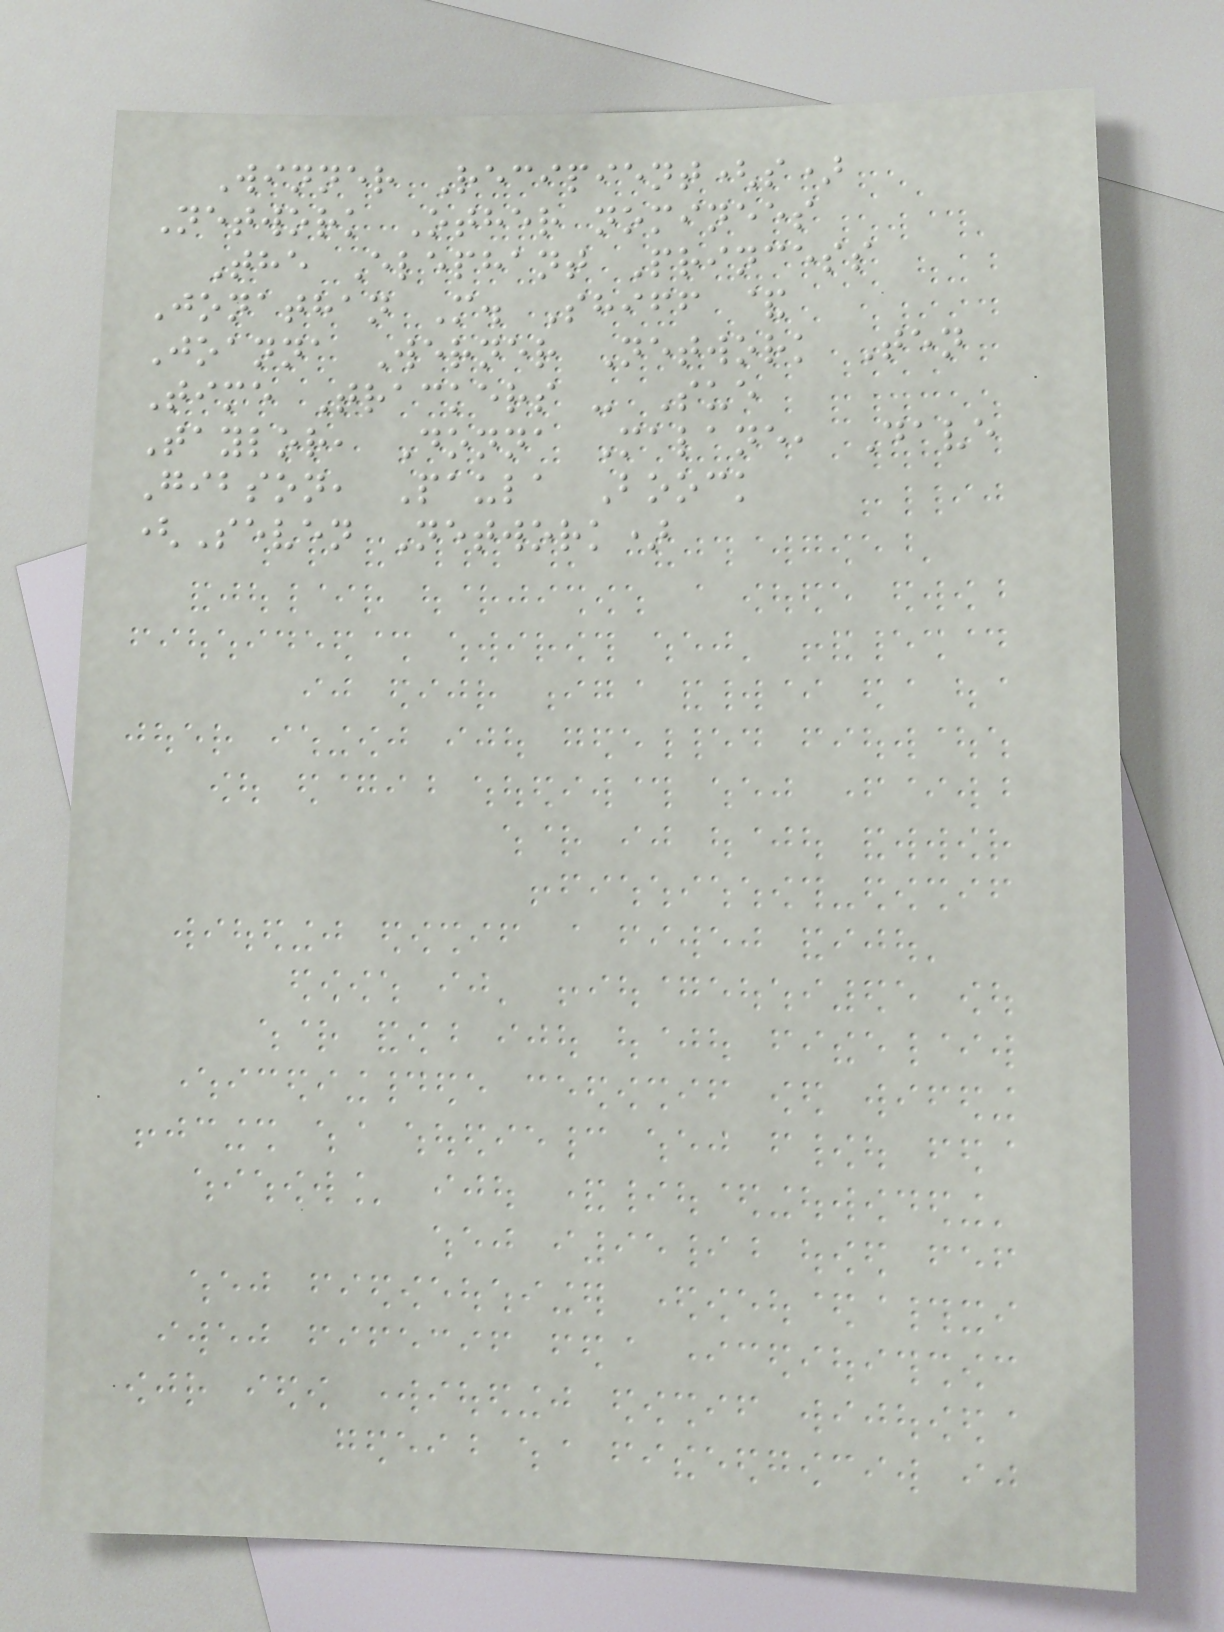Winner Recipient(s)
Network Other nominees
The Elephant Princess
Jonathan M. Shiff &
Joanna Werner Network Ten
Time Trackers - Sue
Taylor, Donna Malane, Dave
Gibson, Paula Boock
(Seven Network)
